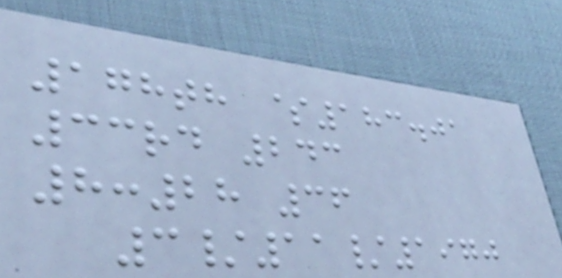178th $183.01
33rd 243
8:28 36
3/11/1970
